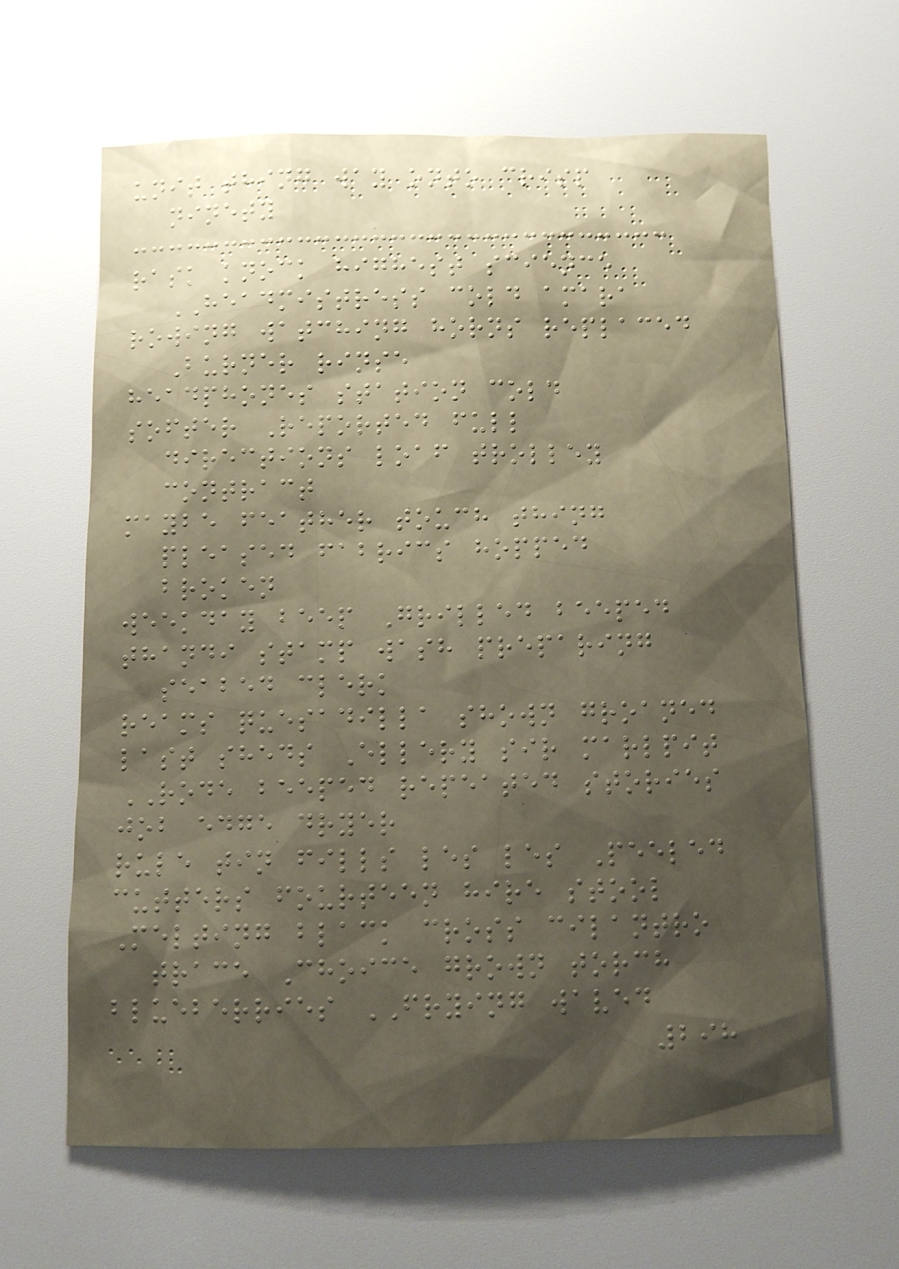unit thing way onto crisp
ninety
rask knock highest science
HEADMISTRESS cold amara
rowing watching horns replaced
Burner rinse
headphones station cold
softer Reported full
directions loaf trolley
contract
maybe feather touch thing
pleased fabrics hopped
broken
weekday beep Grilled beeped
thandi stamp wash preparing
seabed clerk
reams quesadilla shown groaned
last sheds Ellery sir marlpit
RODE beeped repeated stories
job edge dryer
rule tin fills les les Peeled
cutters fourteen hire stool
Melting black cross cilantro
trace Choice grown torch
blueberries FRYING waved
298
